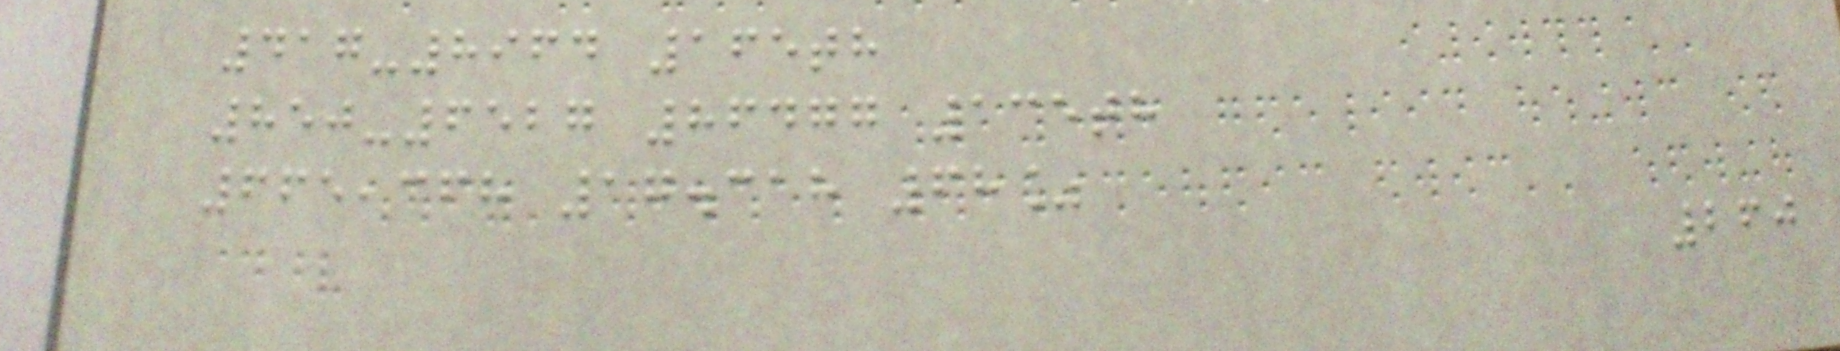417-8964 165th
850-6527 86477 135th
665,368 17.318 68%
260
